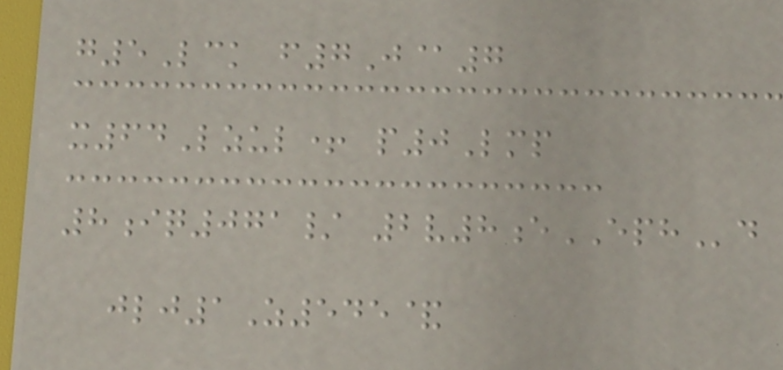g5Lck f7J@7
x64Lzul+ p0Lmp
8iq071/ 2v8eEPHd
jlj1Z545&
